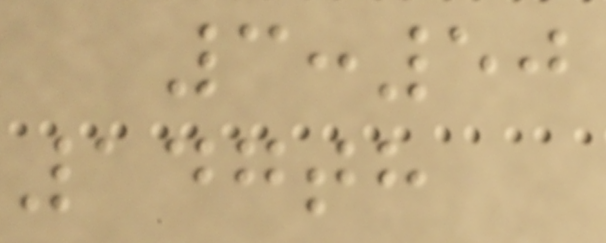3:50
147th
